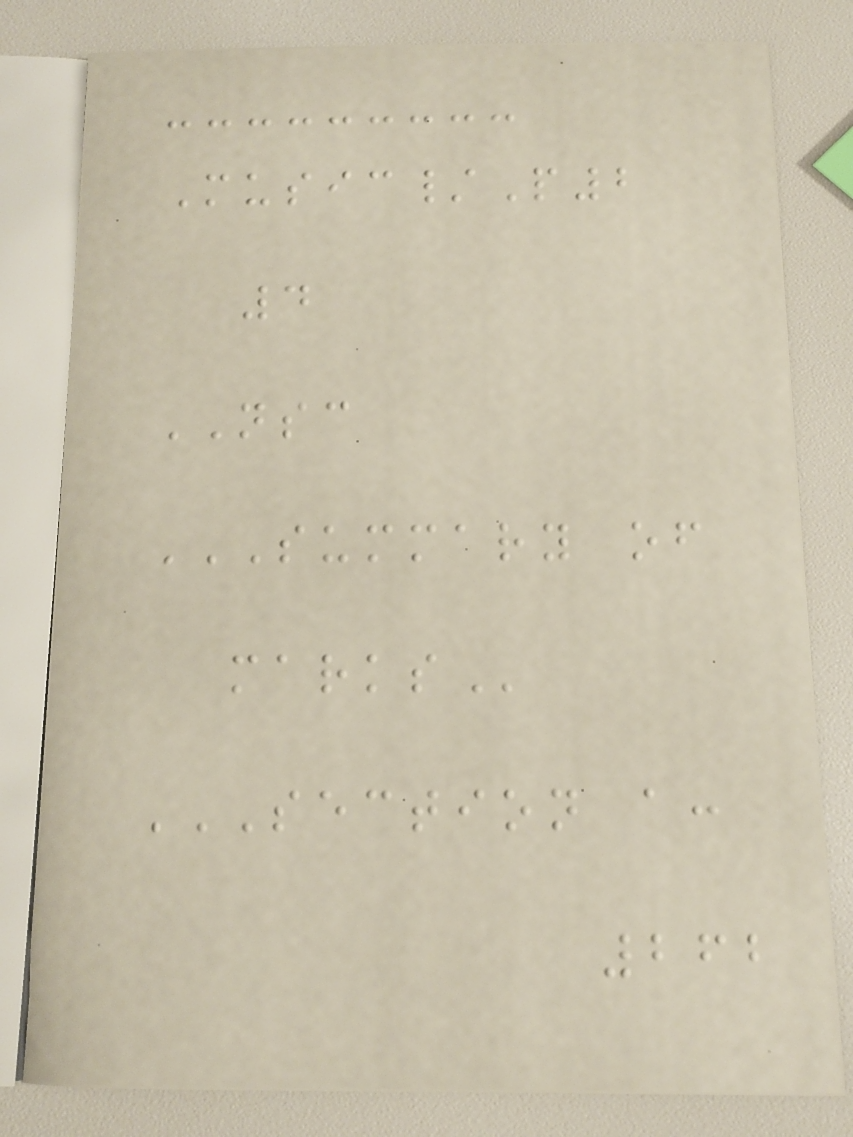Music/P2
4
NSC
SUMMARY OF
MARKS
SECTION A:
262
